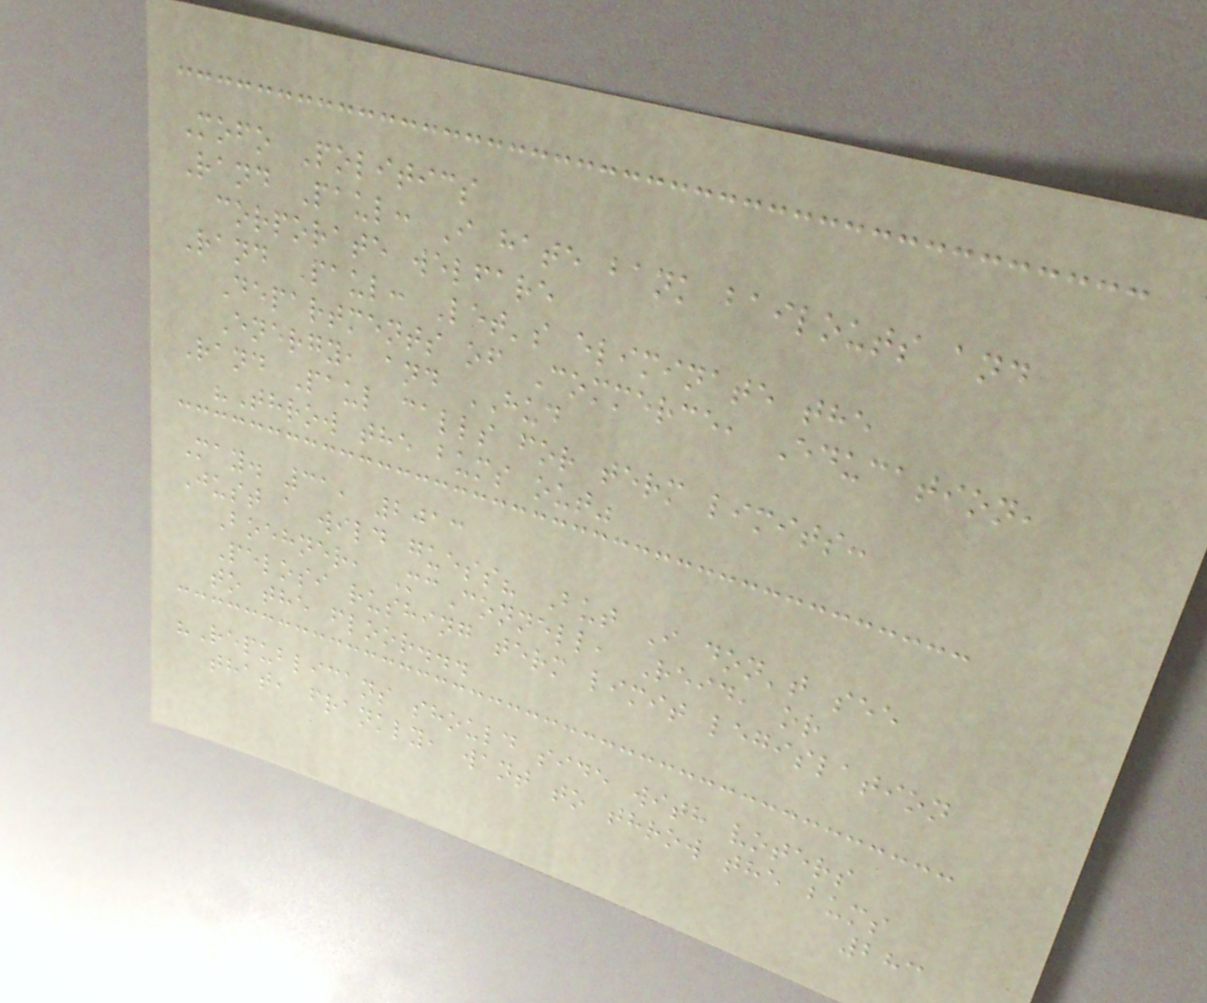Mofo Politics
Rand Paul: I hate bank bailouts and
corporate welfare
Rand Paul: Let's eliminate the
Departments of Commerce, Education,
Energy, and HUD
Rand Paul calls for term limits:
"Throw the bums out"
May. 31, 2013
Just a wild guess? But I don't see
Boehner, McConnell, Reid, or
Pelosi rushing term limit legislation
to the floor...
"Republicans should side with voters
that, frankly, want to throw the bums
283
